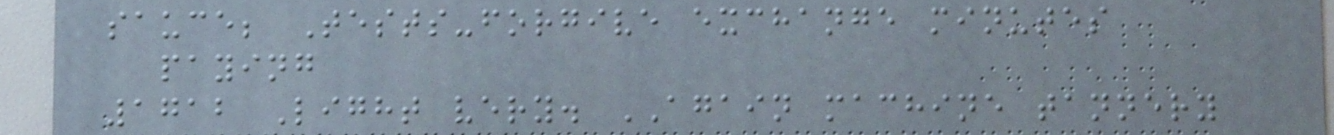sauce; Tests-forgive exchange minutes
paying
1712 Light very. AGAIN machine tannery
